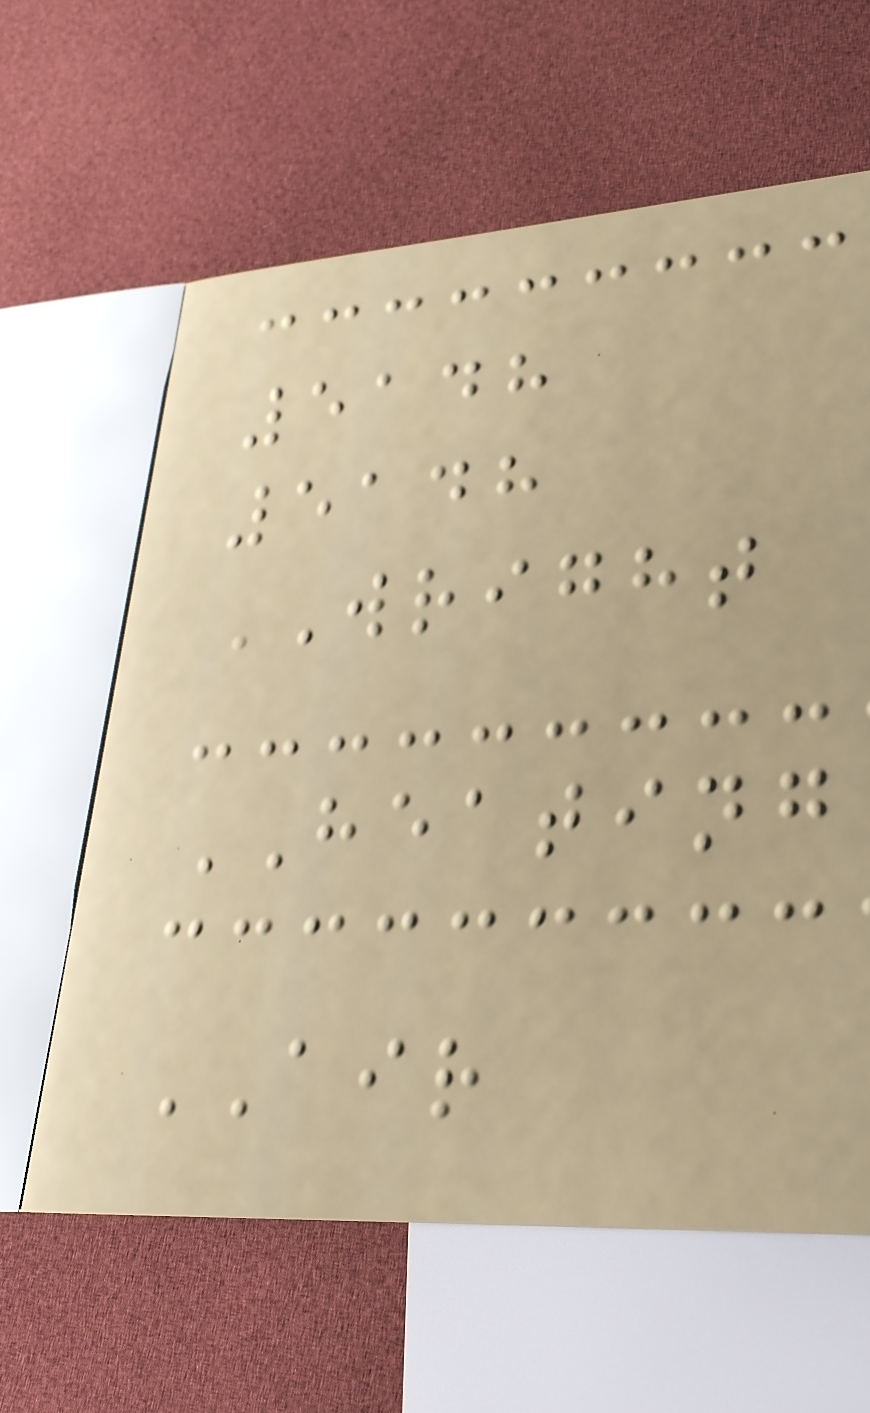5148
5148
WRIGHT
HEATING
AIR
